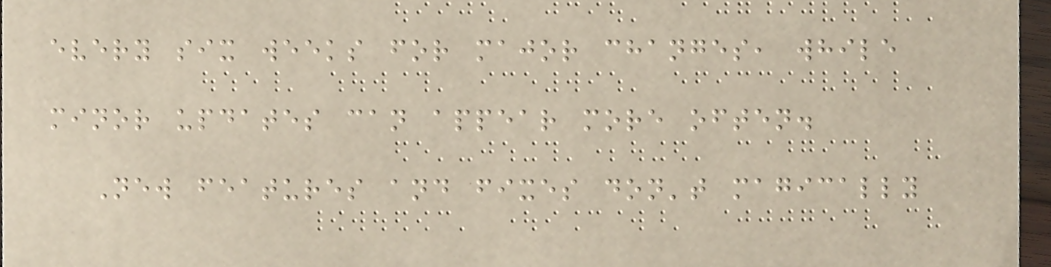every six weeks for major changes, while
minor updates can appear more often.
New features and fixes don't magically
